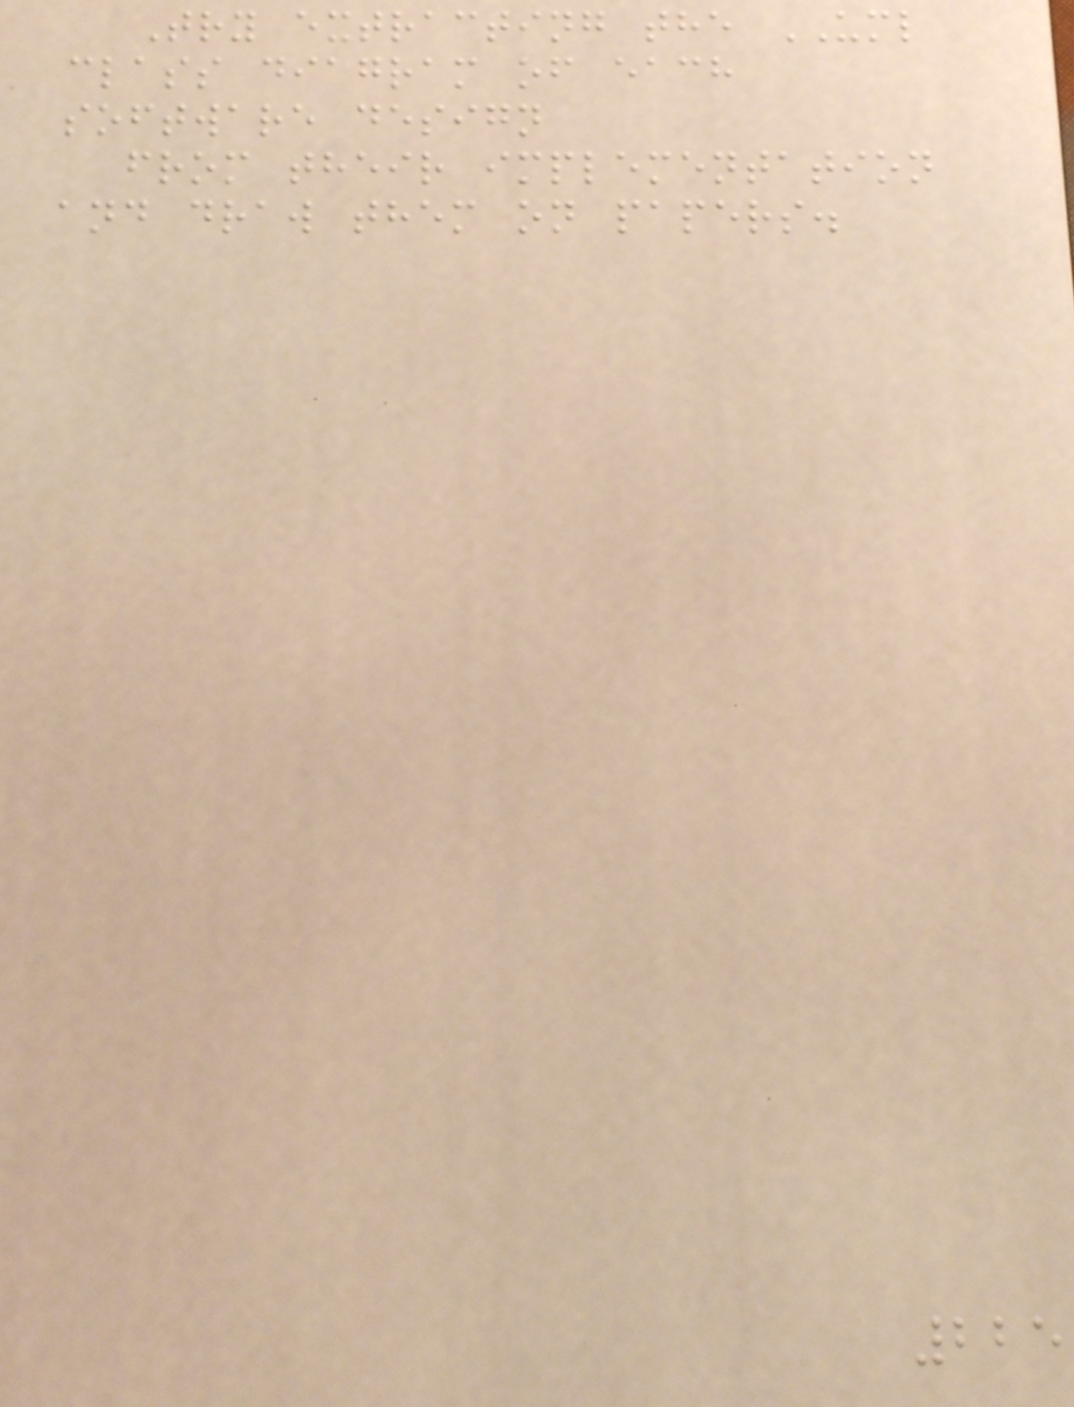Try extracting the UML
class diagram of each
software design
from their implementation
and draw them on papers.
225
